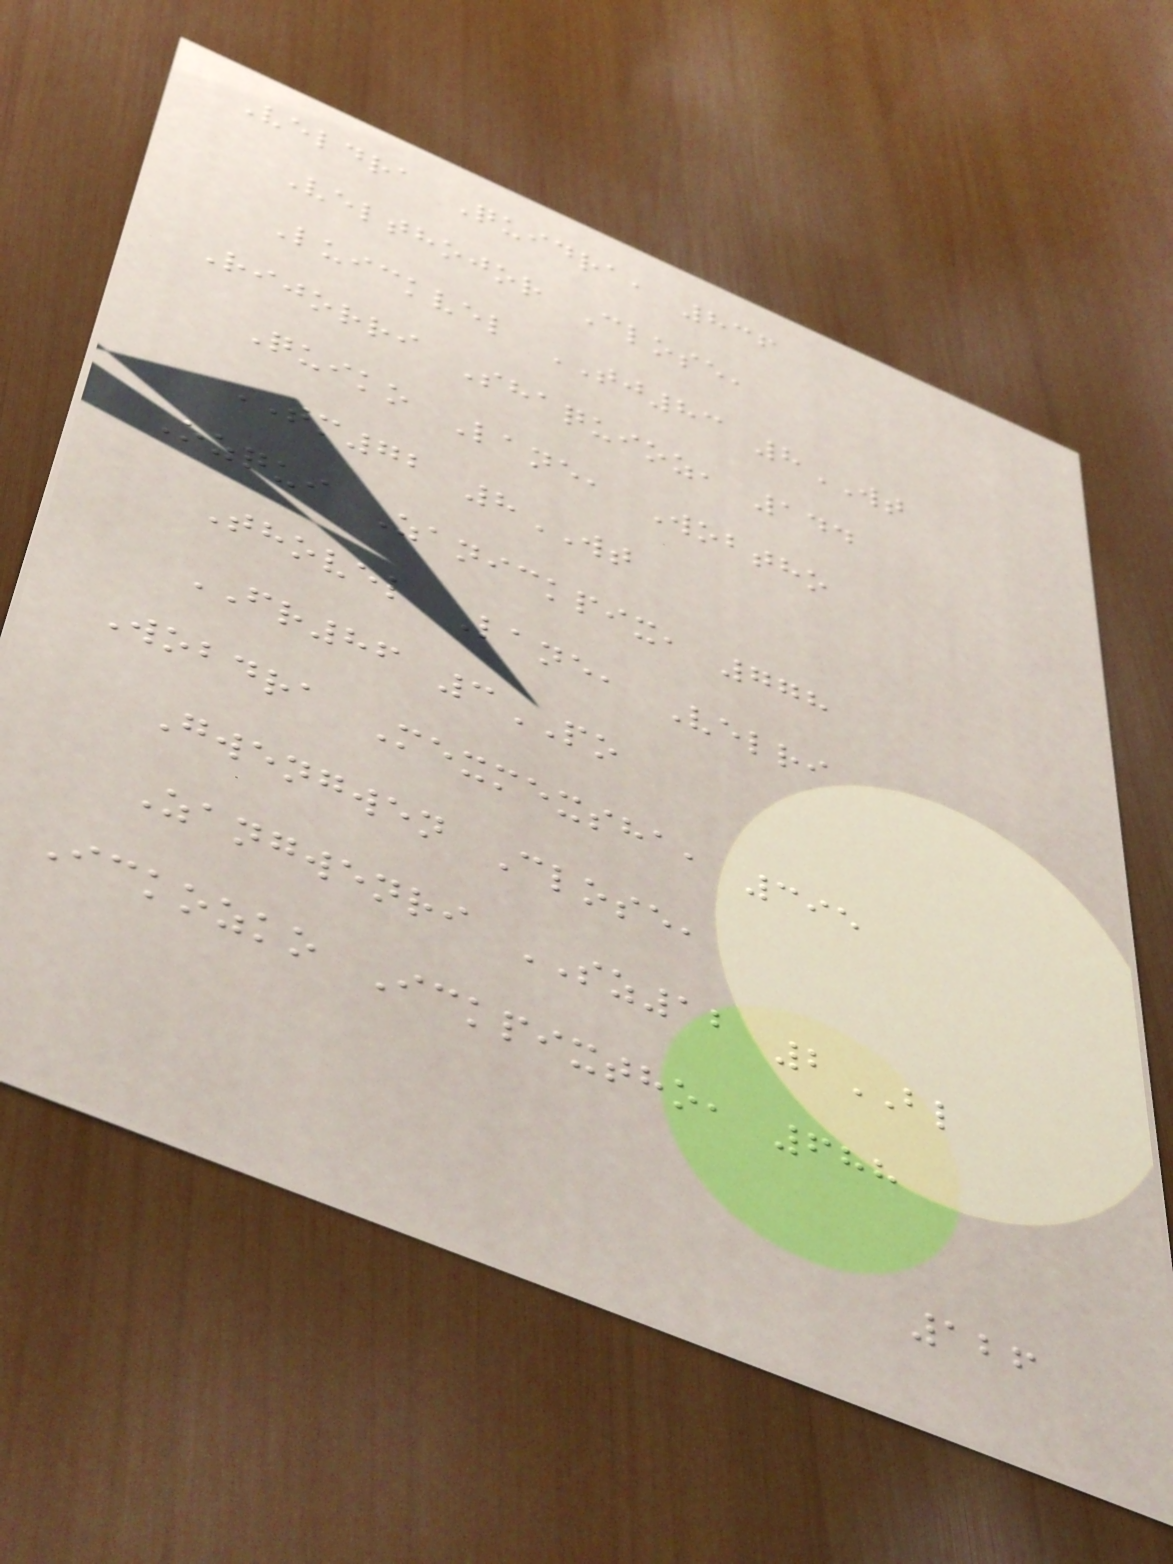Veldra Quidra, 836
Velthojor Close,
Luickvel TJ83 8WT
Rijorri Shaquioz, 144
Quiko Lane, Wobtho
TM72 8WT
Ozqui Zanickpix, 778
Thovel Lane, Velri
FR86 3PO
Wobdra Mexmexsha, 395
Gwengwen Close,
Zangwenri SZ12 2BL
Ickozko Ickpixtho, 688
126
